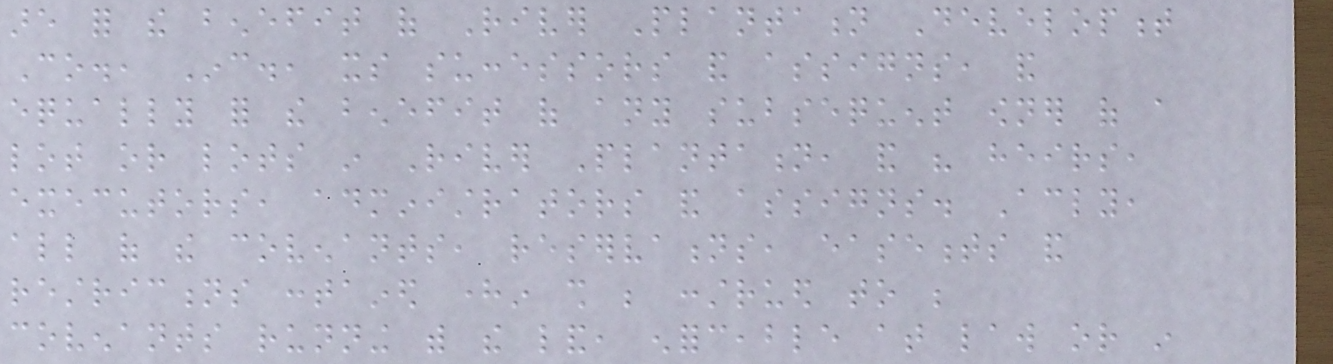are for the benefit of River Plantation Development
Co., Inc., its successors and assigns, and
equally for the benefit of any subsequent owner of a
lot or lots in River Plantation, and his heirs,
executors, administrators and assigns. Accordingly,
all of the covenants, reservations, easements and
restrictions contained herein shall be construed to be
covenants running with the land, enforceable at law or in
